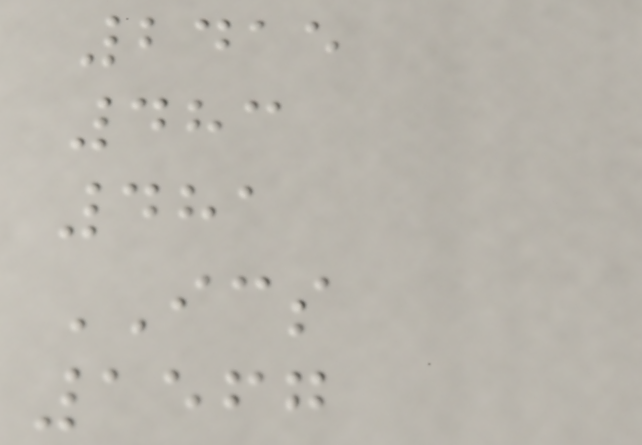2415
483
481
ICS
1567
